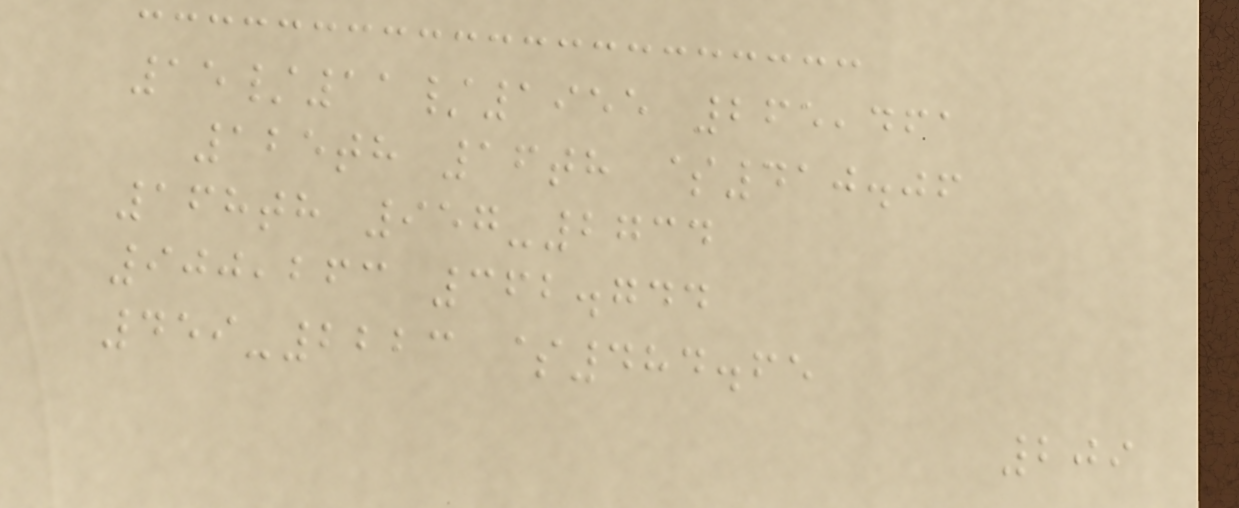15/11/1955 265,461
125th 16th $410.06
168th 957-2734
900,263 362.744
459-2223 $484.65
209
